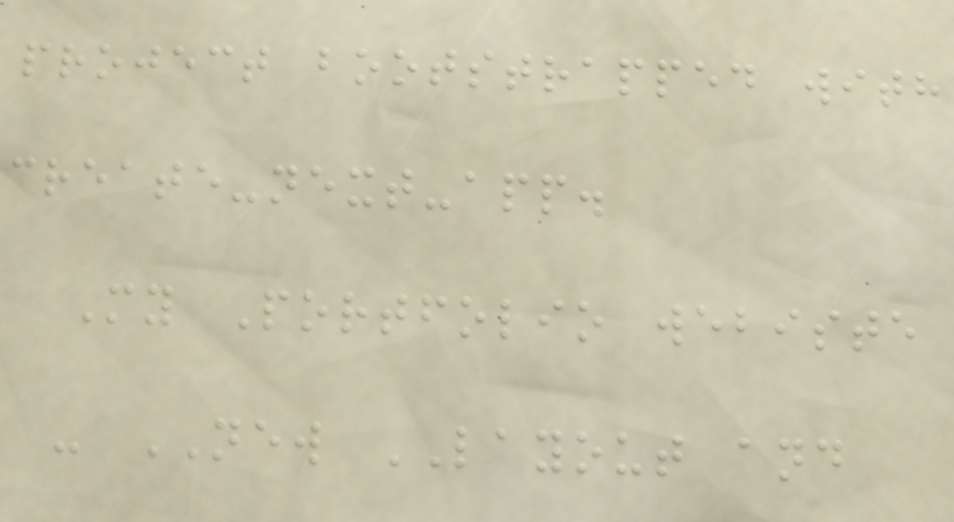project bootstrapped with
create-next-app.
My Portfolio webiste
- NEW LAYOUT and
